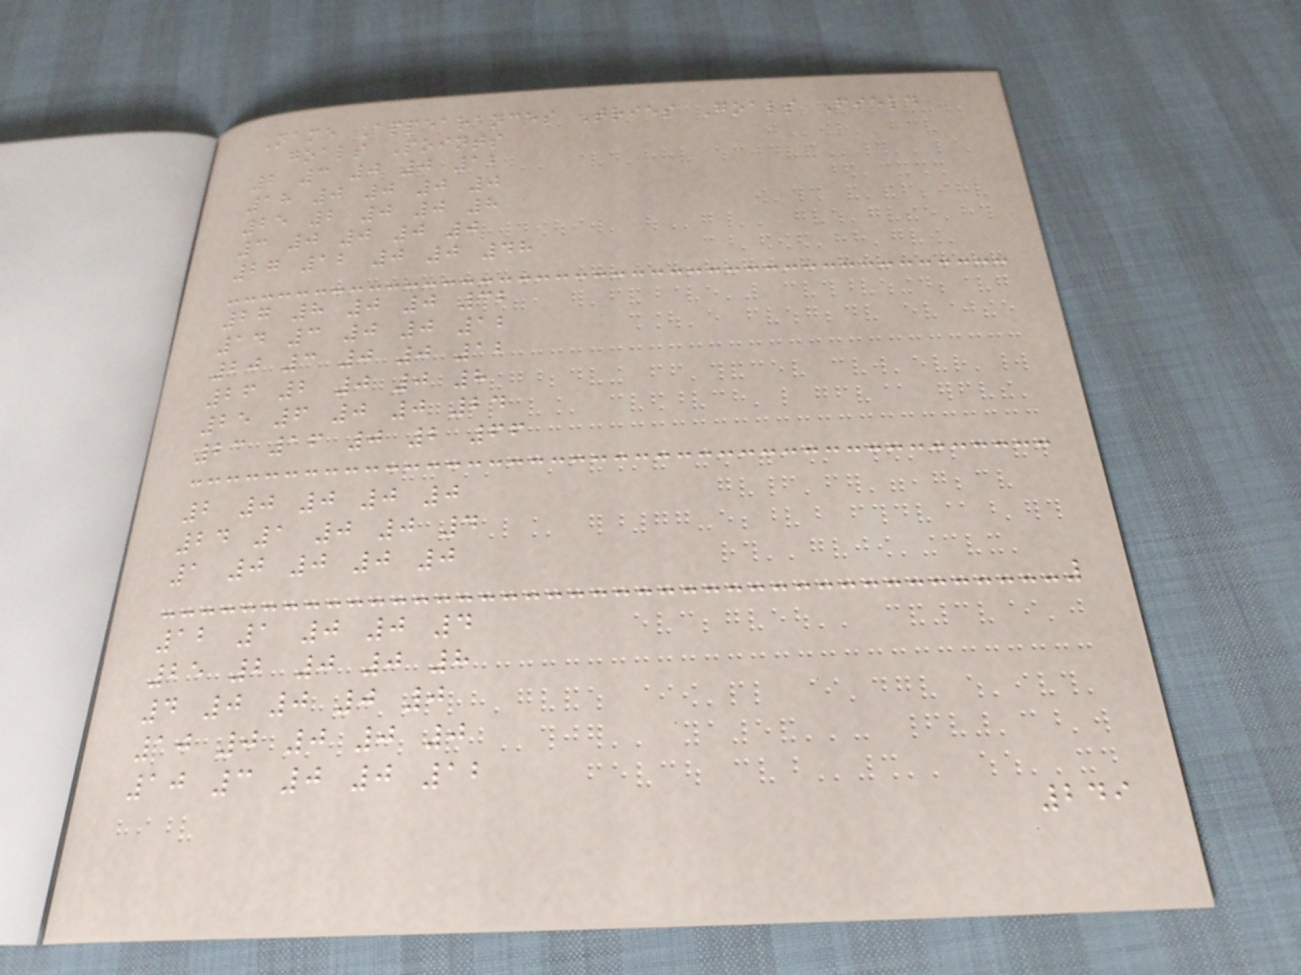Name Appearances Tries Goals Field
goals Points
2 3 0 0 12
18 0 0 0 0
25 2 0 0 8
3 0 0 0 0
27 12 0 0 48
27 8 0 0 32
14 3 0 0 12
20 3 0 0 12
26 2 0 0 8
25 6 0 0 24
23 16 0 2 66
2 0 0 0 0
24 1 0 0 4
1 0 0 0 0
12 1 0 0 4
25 2 0 0 8
4 0 0 0 0
10 0 0 0 0
10 3 0 0 12
249
